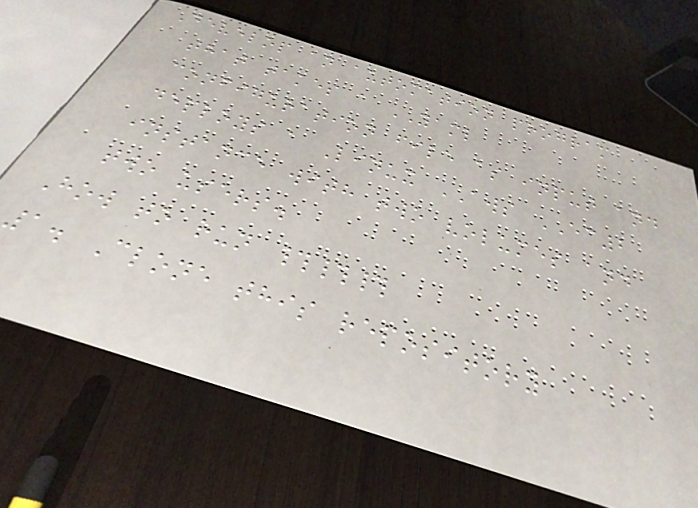Develop an automation program
that takes a YAML
configuration file as input and
deploys a Linux AWS EC2
instance with two volumes and
two users.
How to run ###
1. Clone this repository
